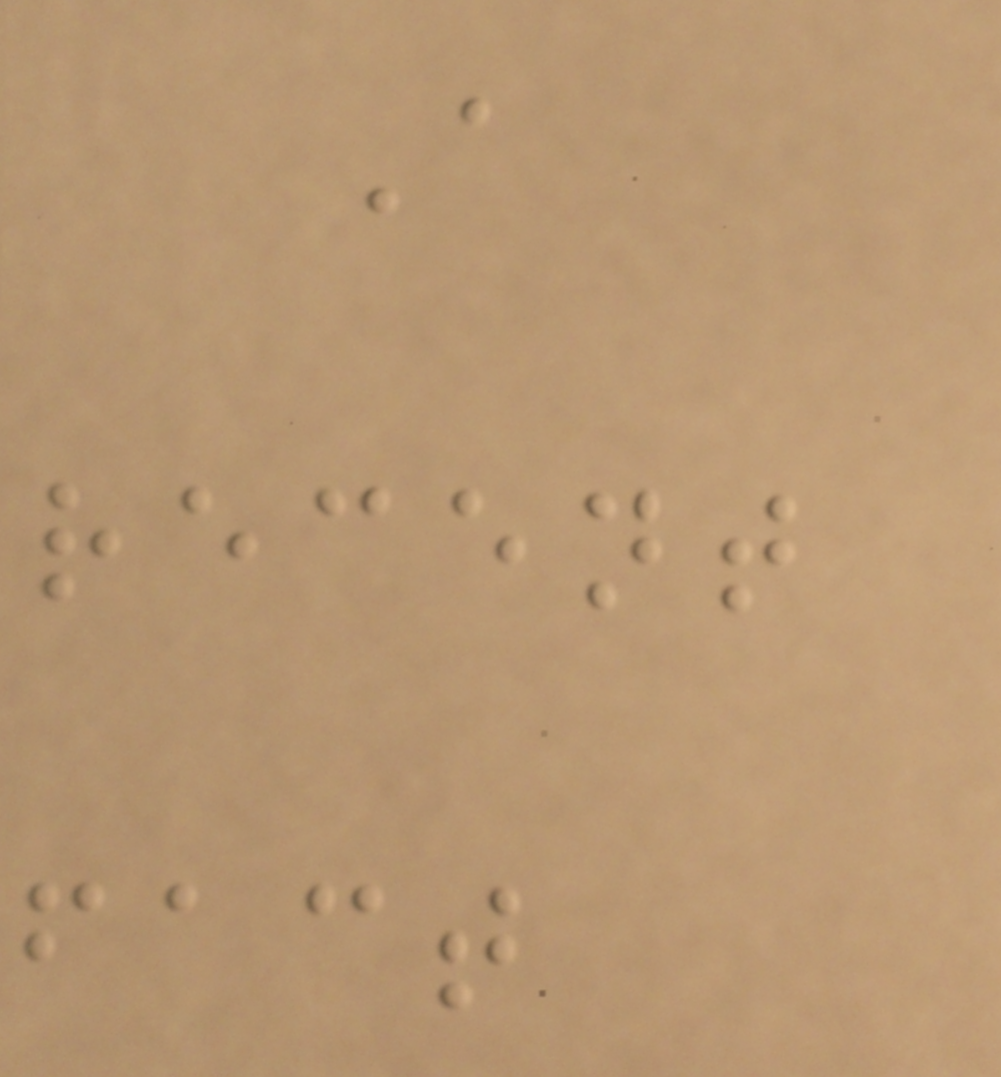A
recent
fact
